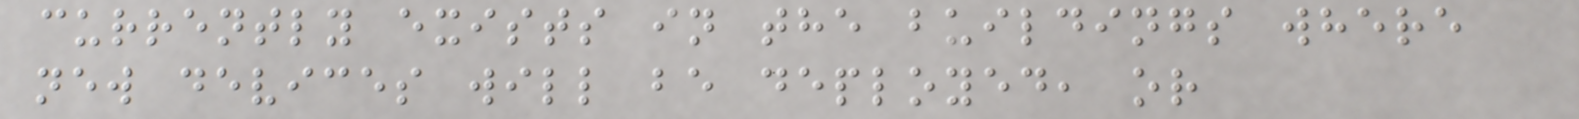currently exists in the buildings where
new devices will be deployed, or
